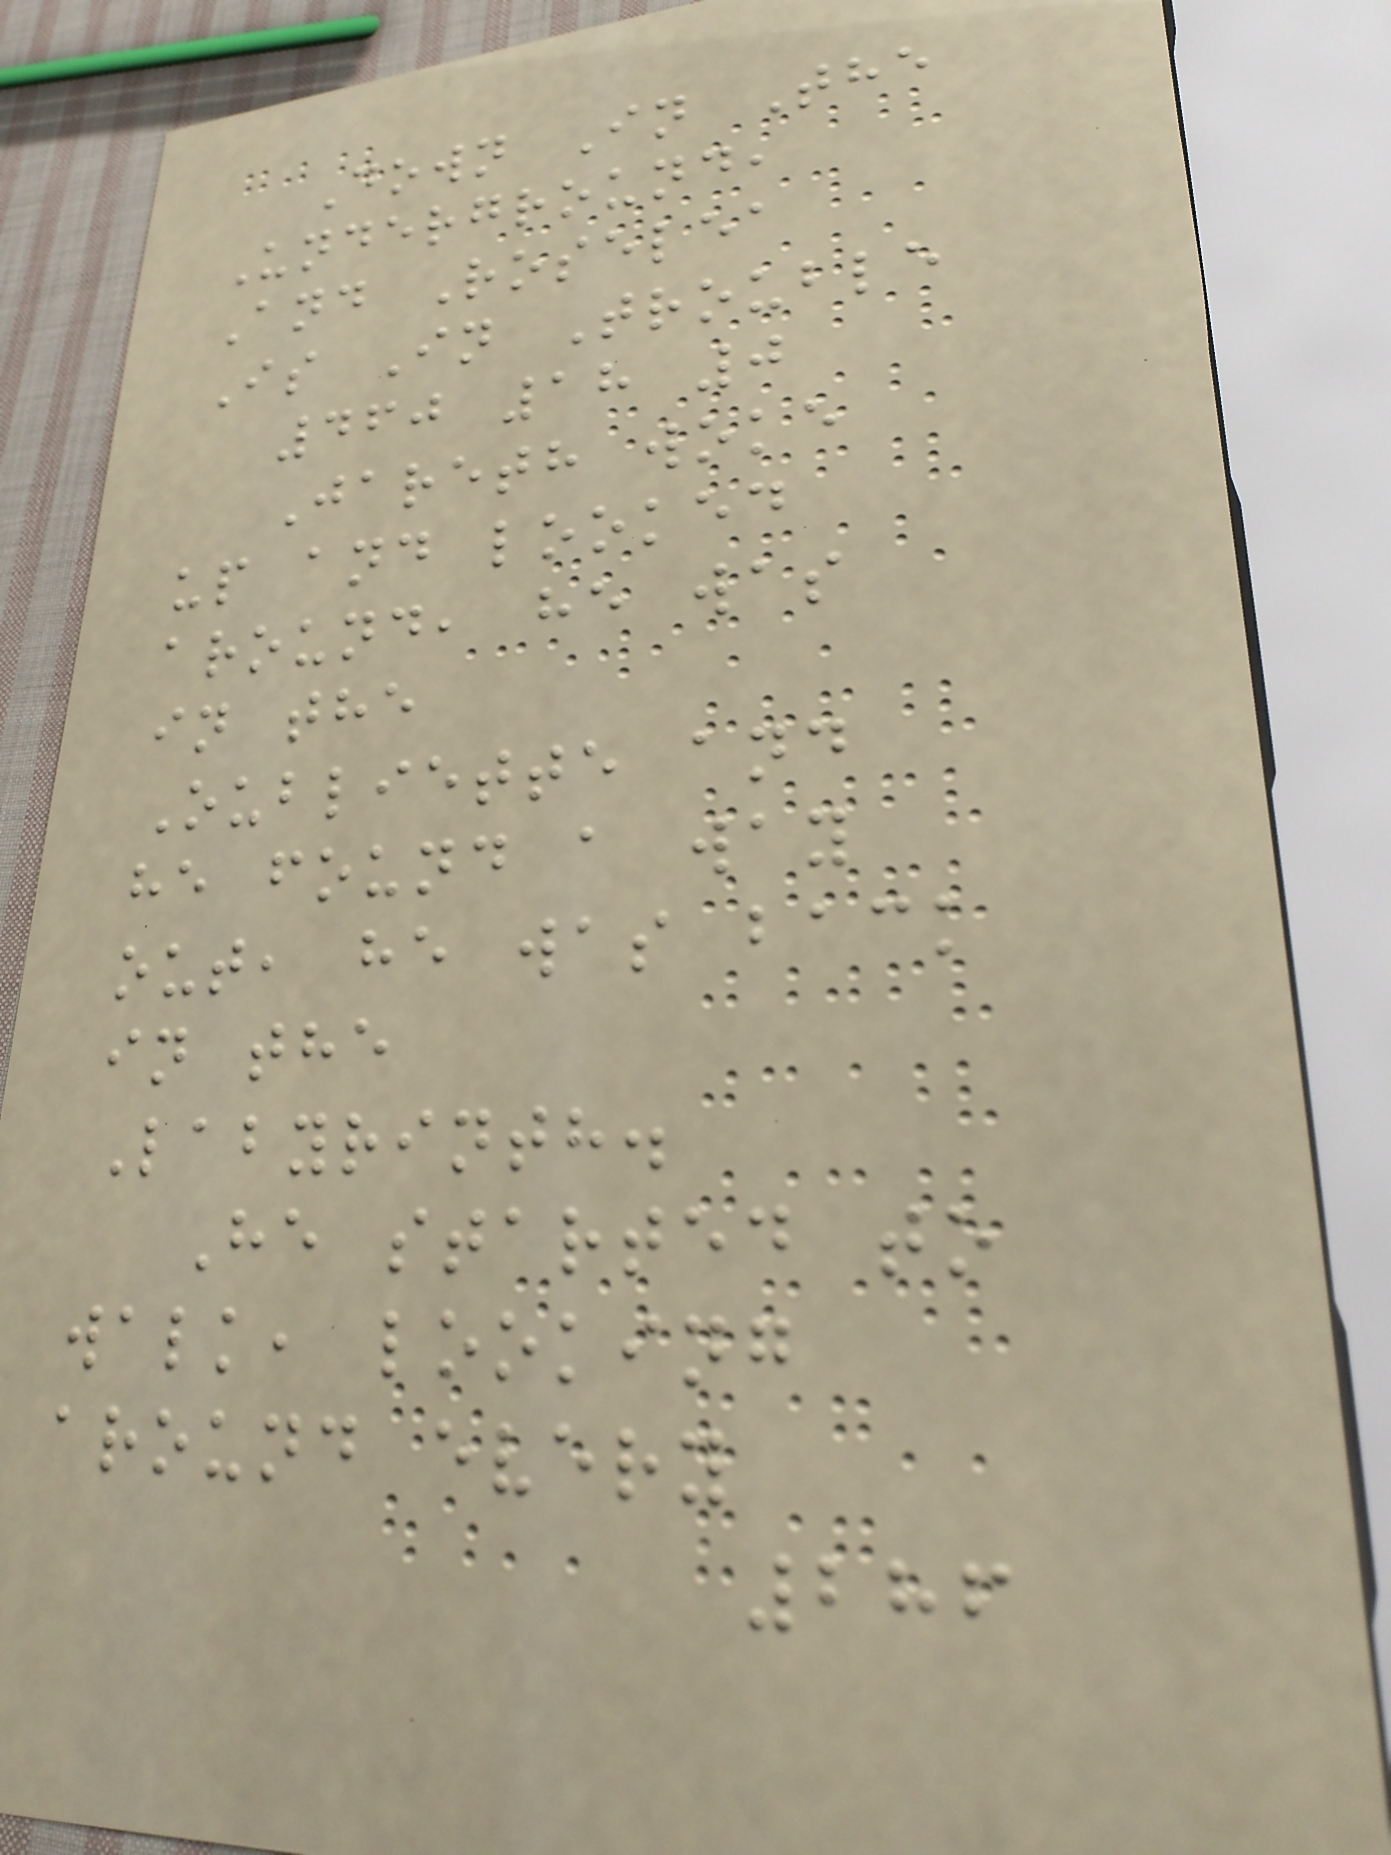Down In The
Underground,
And Roselea
Is In Trouble
460 18 0
Jareth woke
up and looked
around, he was
in the
Oubliette and
he found a way
out, he was back
in the
Labyrinth.
He started to
walk, looking
around every
286
